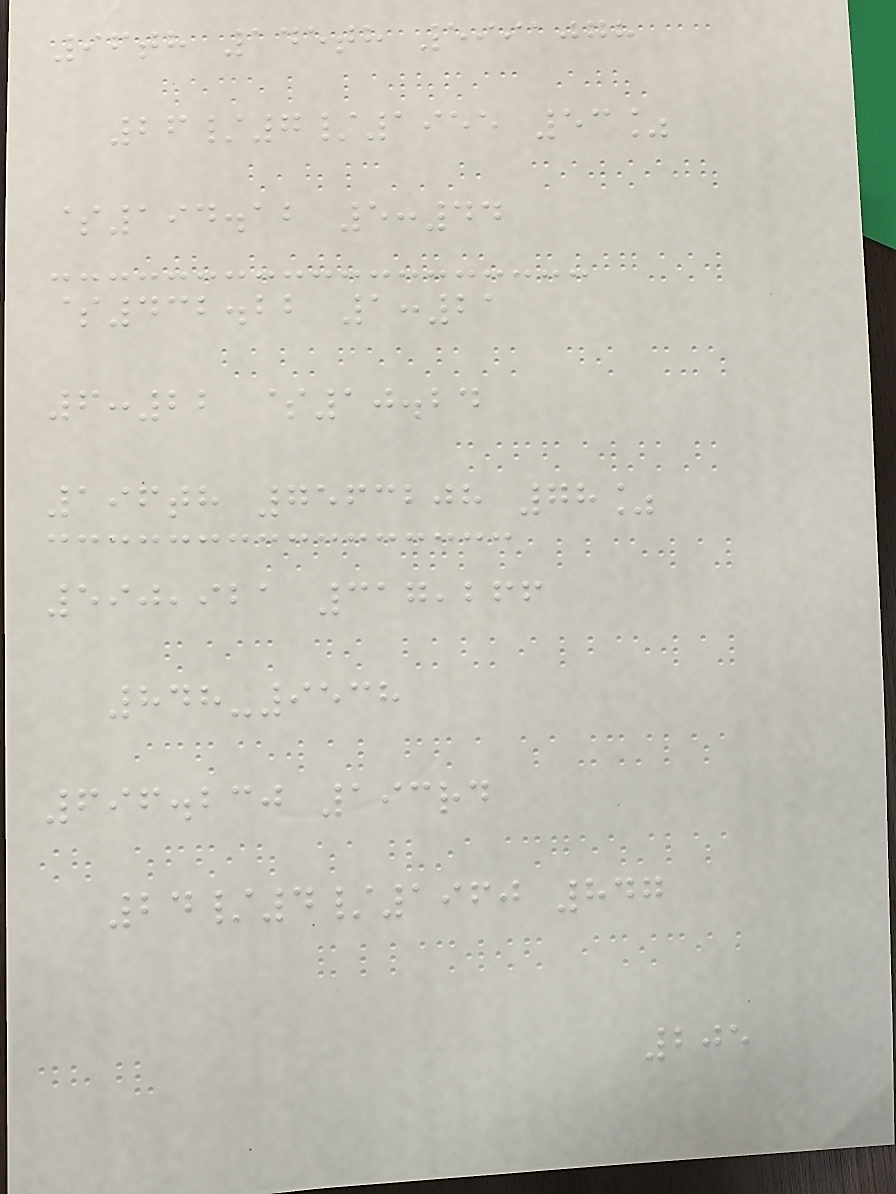96th 145th 5991078
26/7/1955 53%
$194.12 5:44
$432.22 1:21
6:22 $10.24
196th 7563208 78%
590,921 317,266
848-9538
696.230 193rd
24/4/1960 847
205
